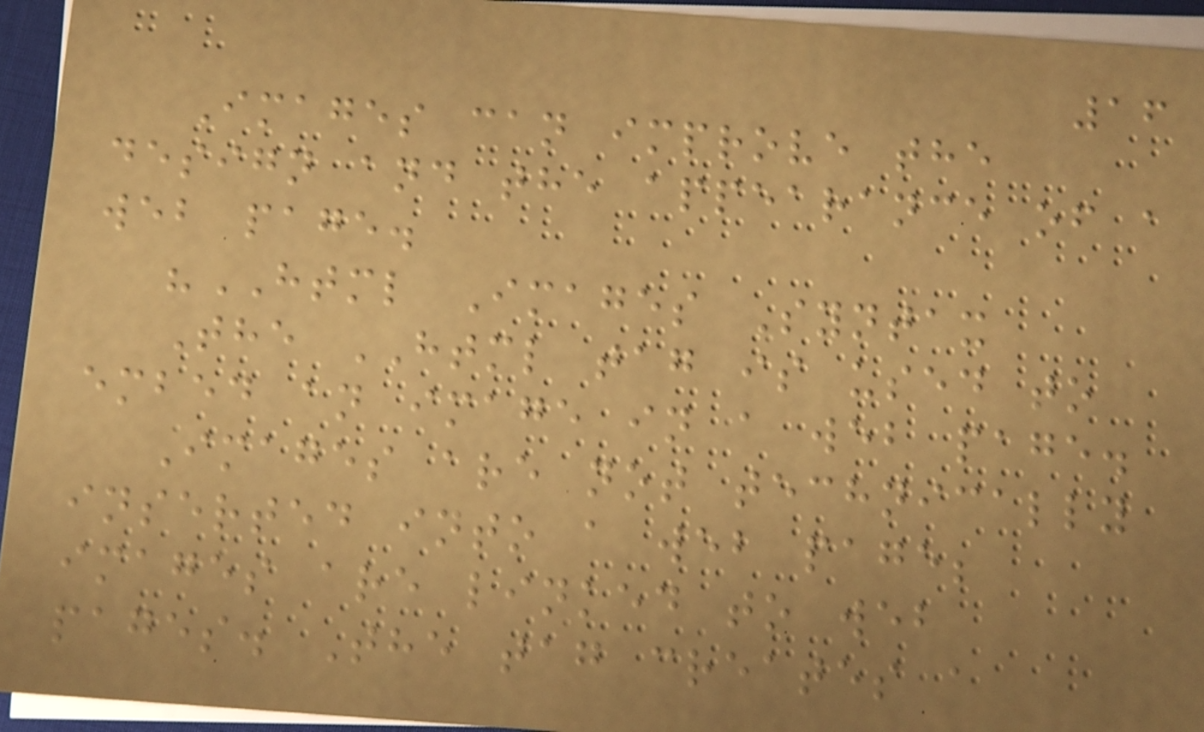16
Images can improve the
design and the appearance of a
web page.
"HTML Images Syntax
The HTML tag is used to
embed an image in a web page.
Images are not technically
inserted into a web page;
images are linked to web
pages. The tag creates a
